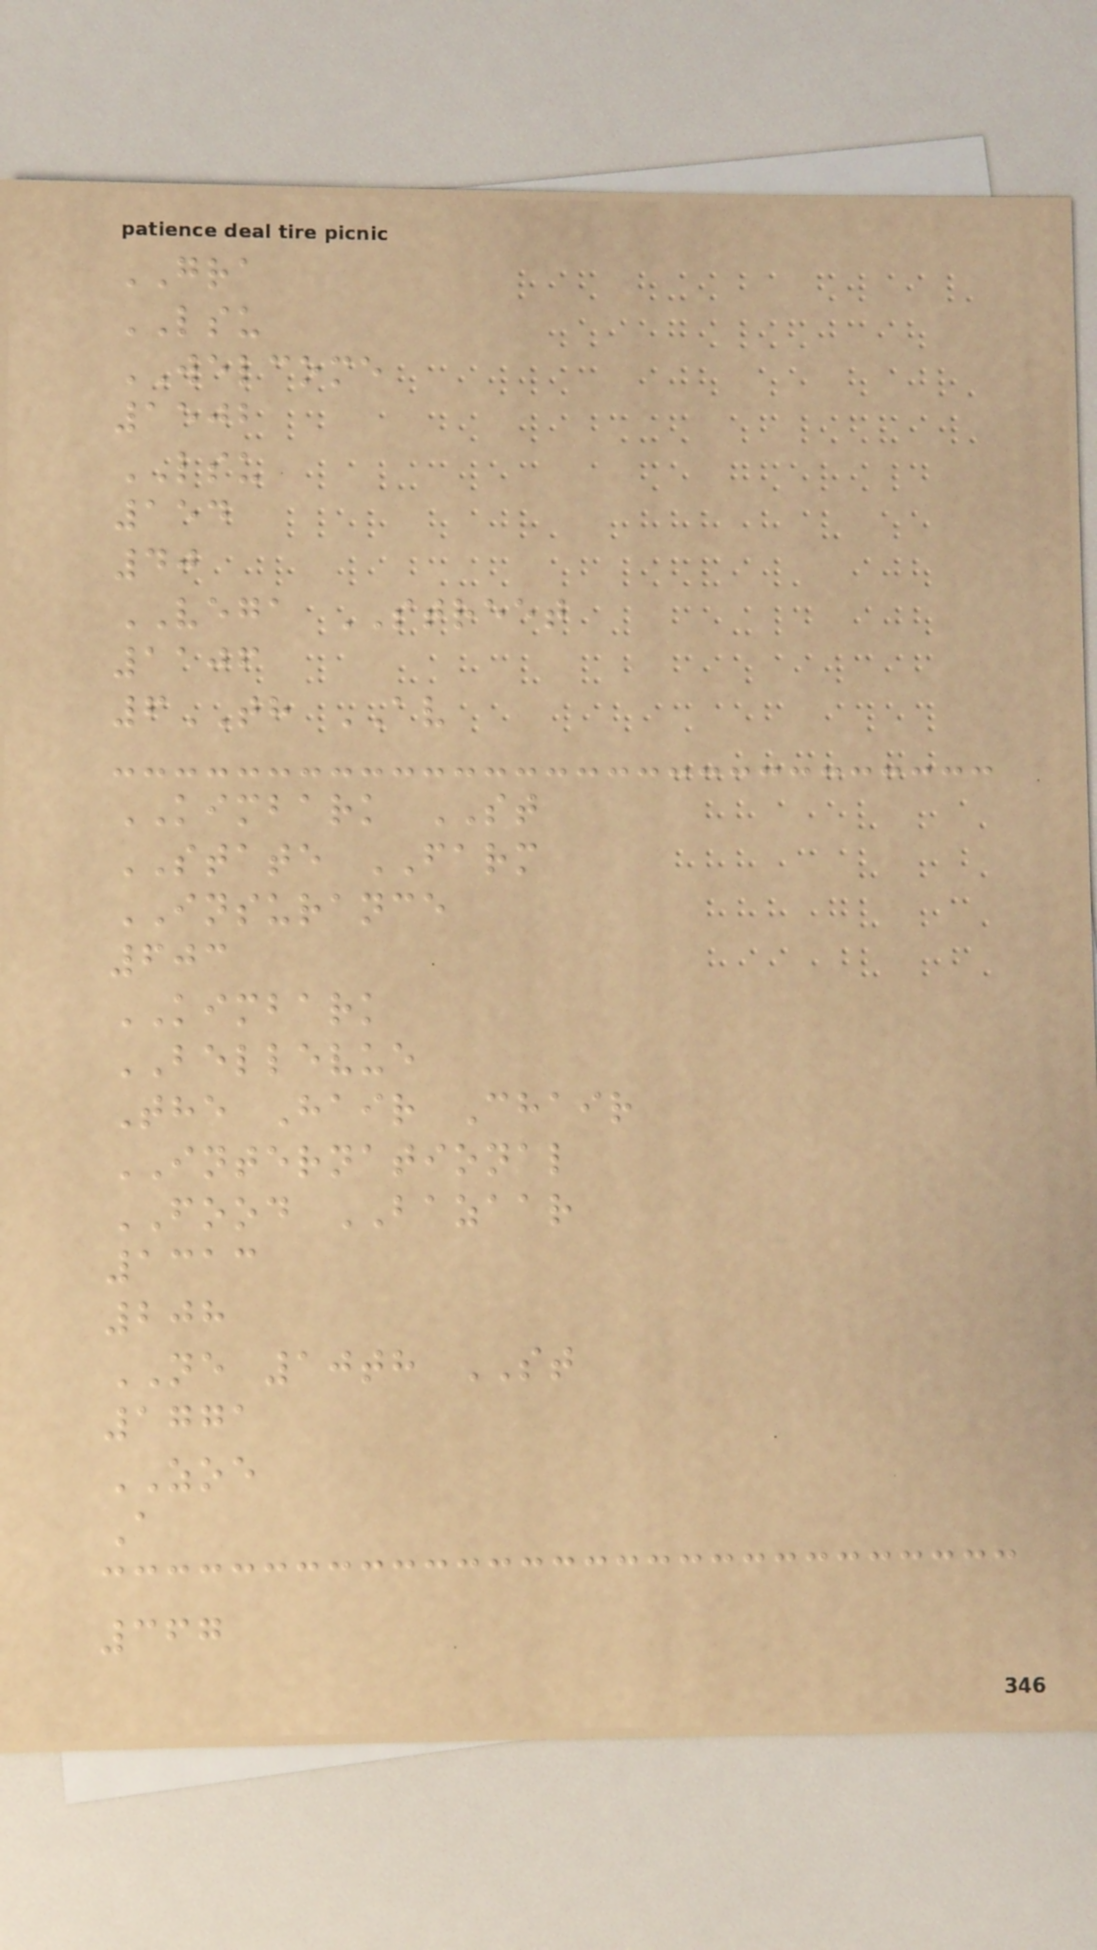GRA
LSU
WELCOME
1502
LSU
154
40
VEGA STREET
1106
6TH AV
KIMBARK ST
STATE FARM
INSURANCE
603
KIMBARK
BELLEVUE
The Hair Chair
INTERNATIONAL
FOOD BAZAAR
1313
208
NE 10th ST
1771
ZOE
A
367
